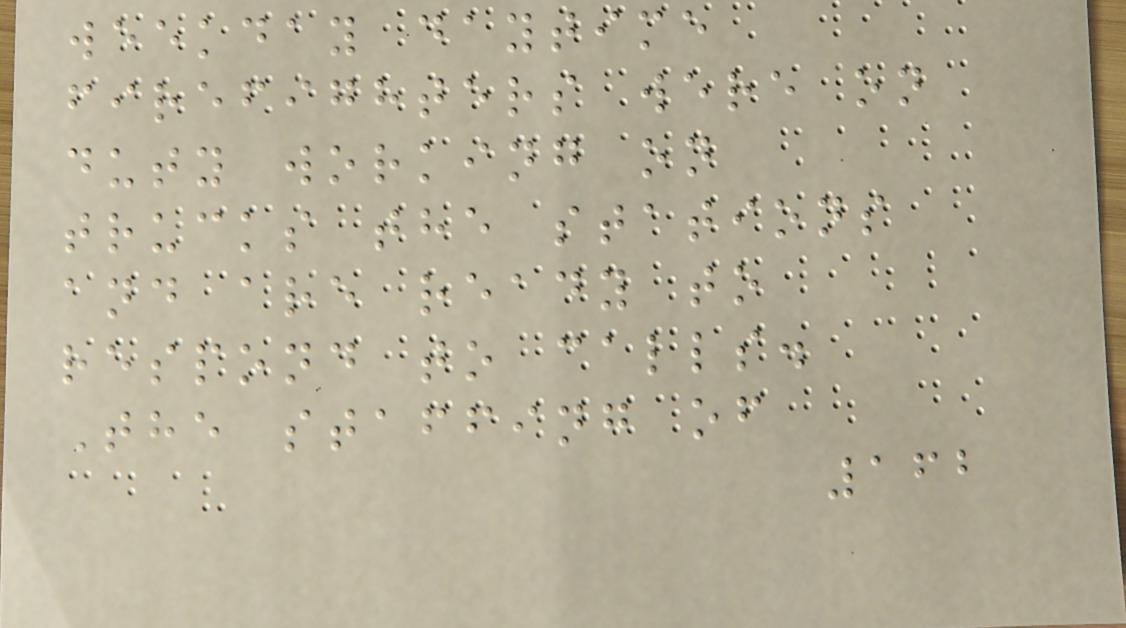weekday daytime
firefighters were on
duty working on
trucks the stations
and are ready to
respond to calls.
The staffing of
162
